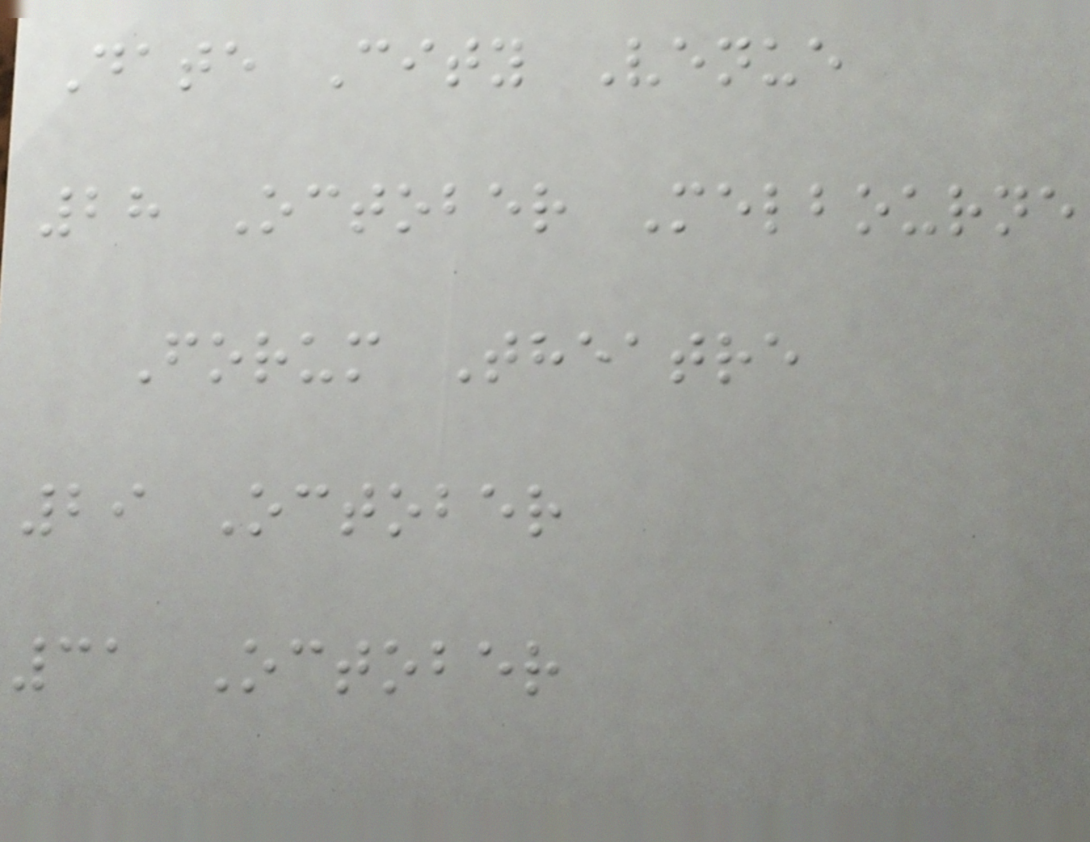Date City Venue
28 October Melbourne
Forum Theatre
29 October
31 October
